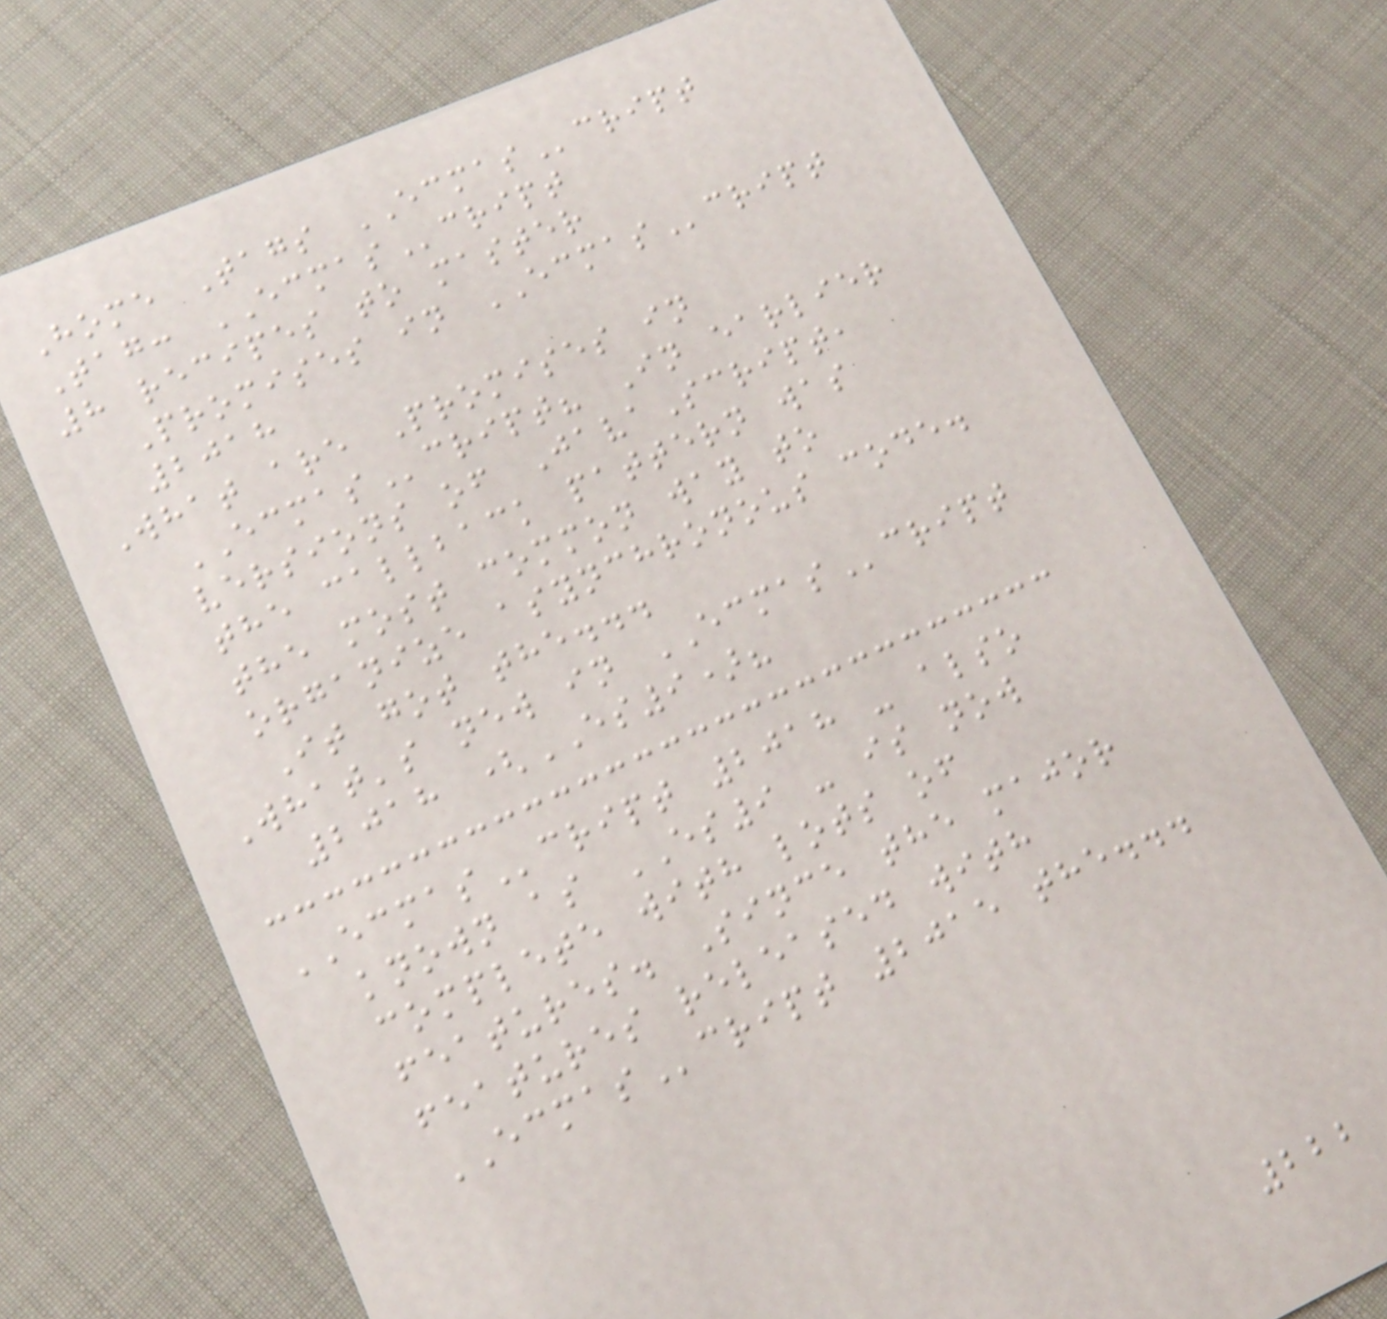Home Tags ECMAScript
Tag: ECMAScript
8 recipes to master
Promises in ECMAScript
2018
What are Promises in
ECMAScript? In earlier
versions of JavaScript,
the callback pattern was
the most common way to
organize asynchronous code.
It got the...
What's new in ECMAScript
2018 (ES9)?
ECMAScript 2018 - also
known as ES9 - is now
complete with lots of
features. Since the major
features released with
ECMAScript 2015 the...
222
